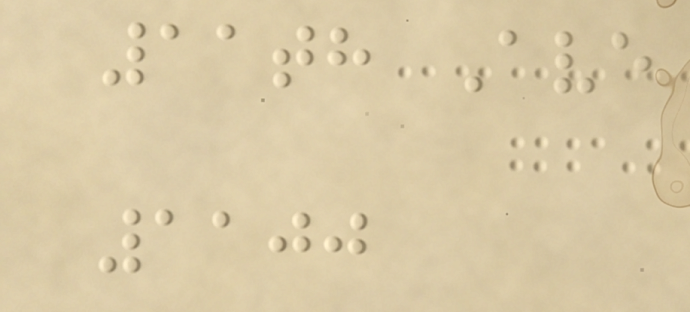11th Ave
1100
